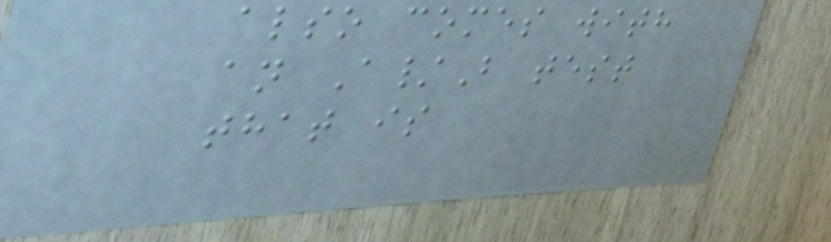also comes with
an A/B test
that is
